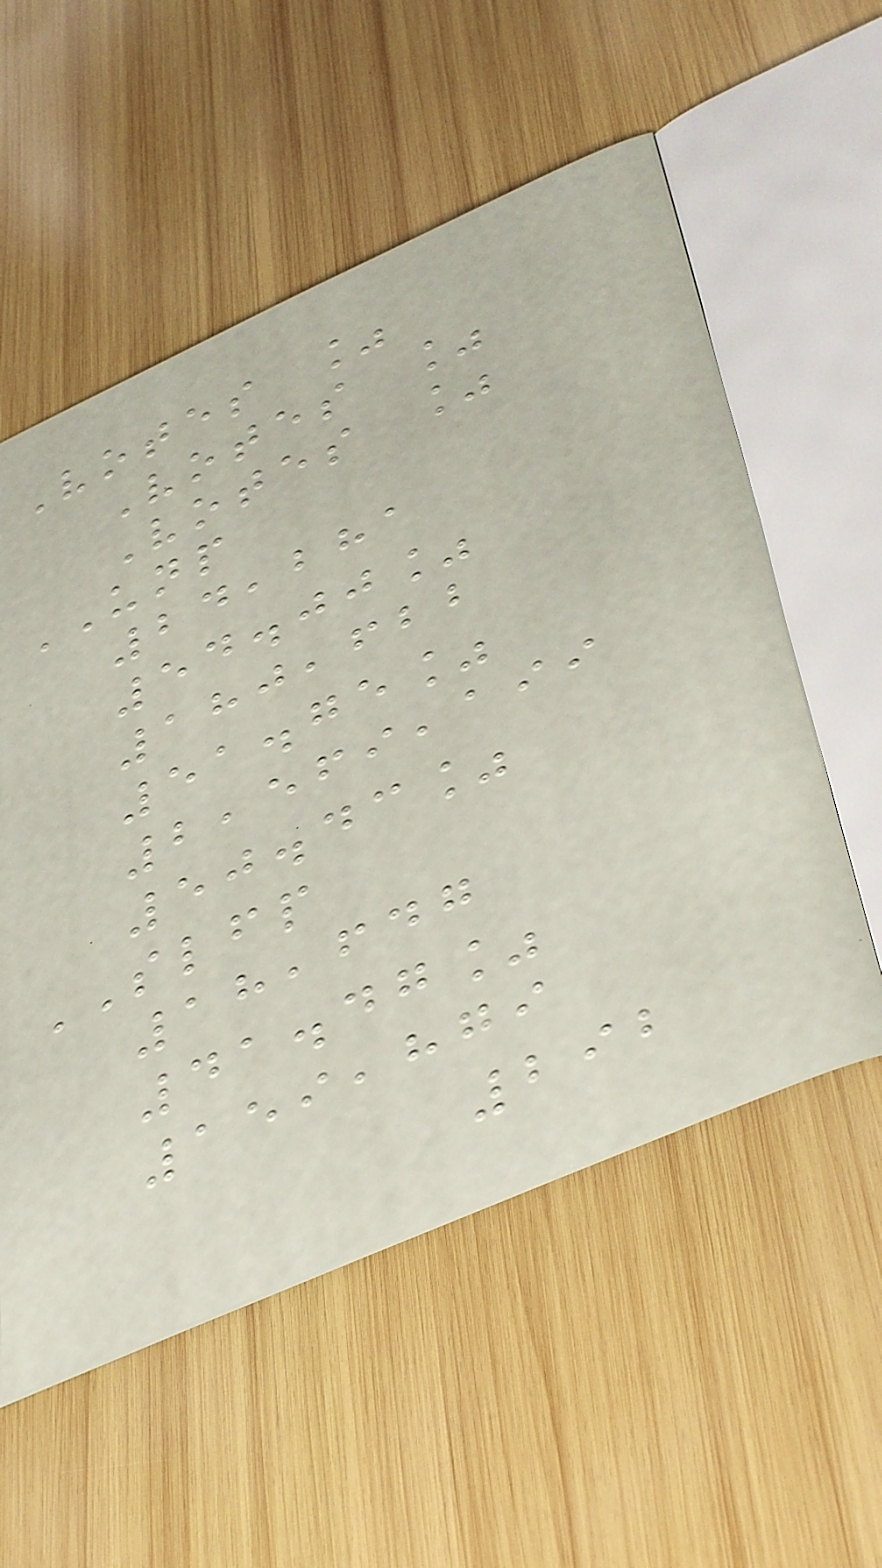Votes %
Votes %
Votes %
UNP
24,281
54.00%
180,622
51.75%
2,569,199
50.43%
SLFP
18,647
41.47%
159,879
292
